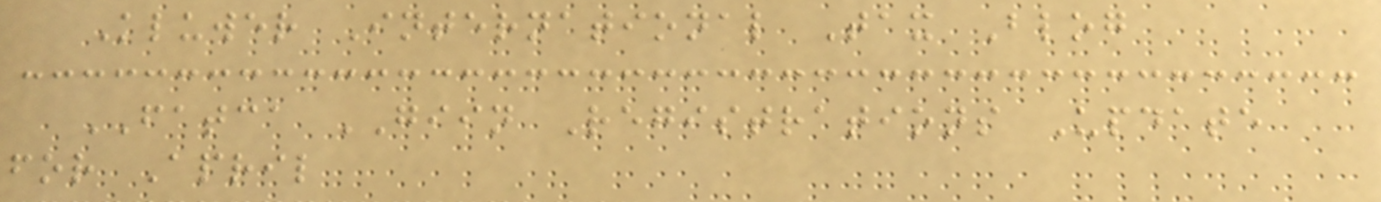Kluwer International Tax Blog
FATCA GIIN Registrations Update
for April
